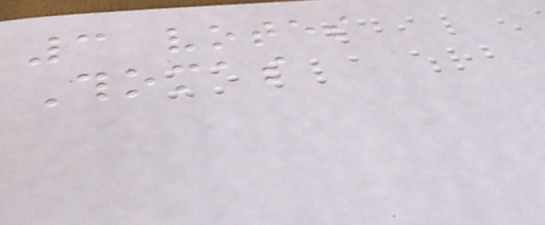3 votes
Thomas
